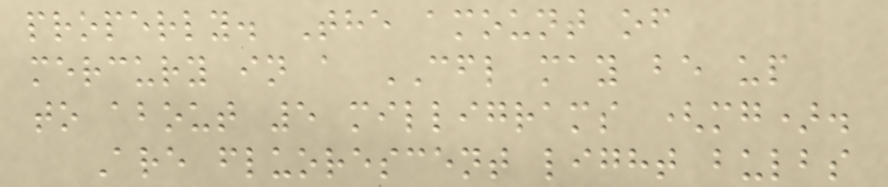properly. The amount of
mercury in a CFL may be up
to about 5 milligrams (mg).
Are fluorescent light bulbs
